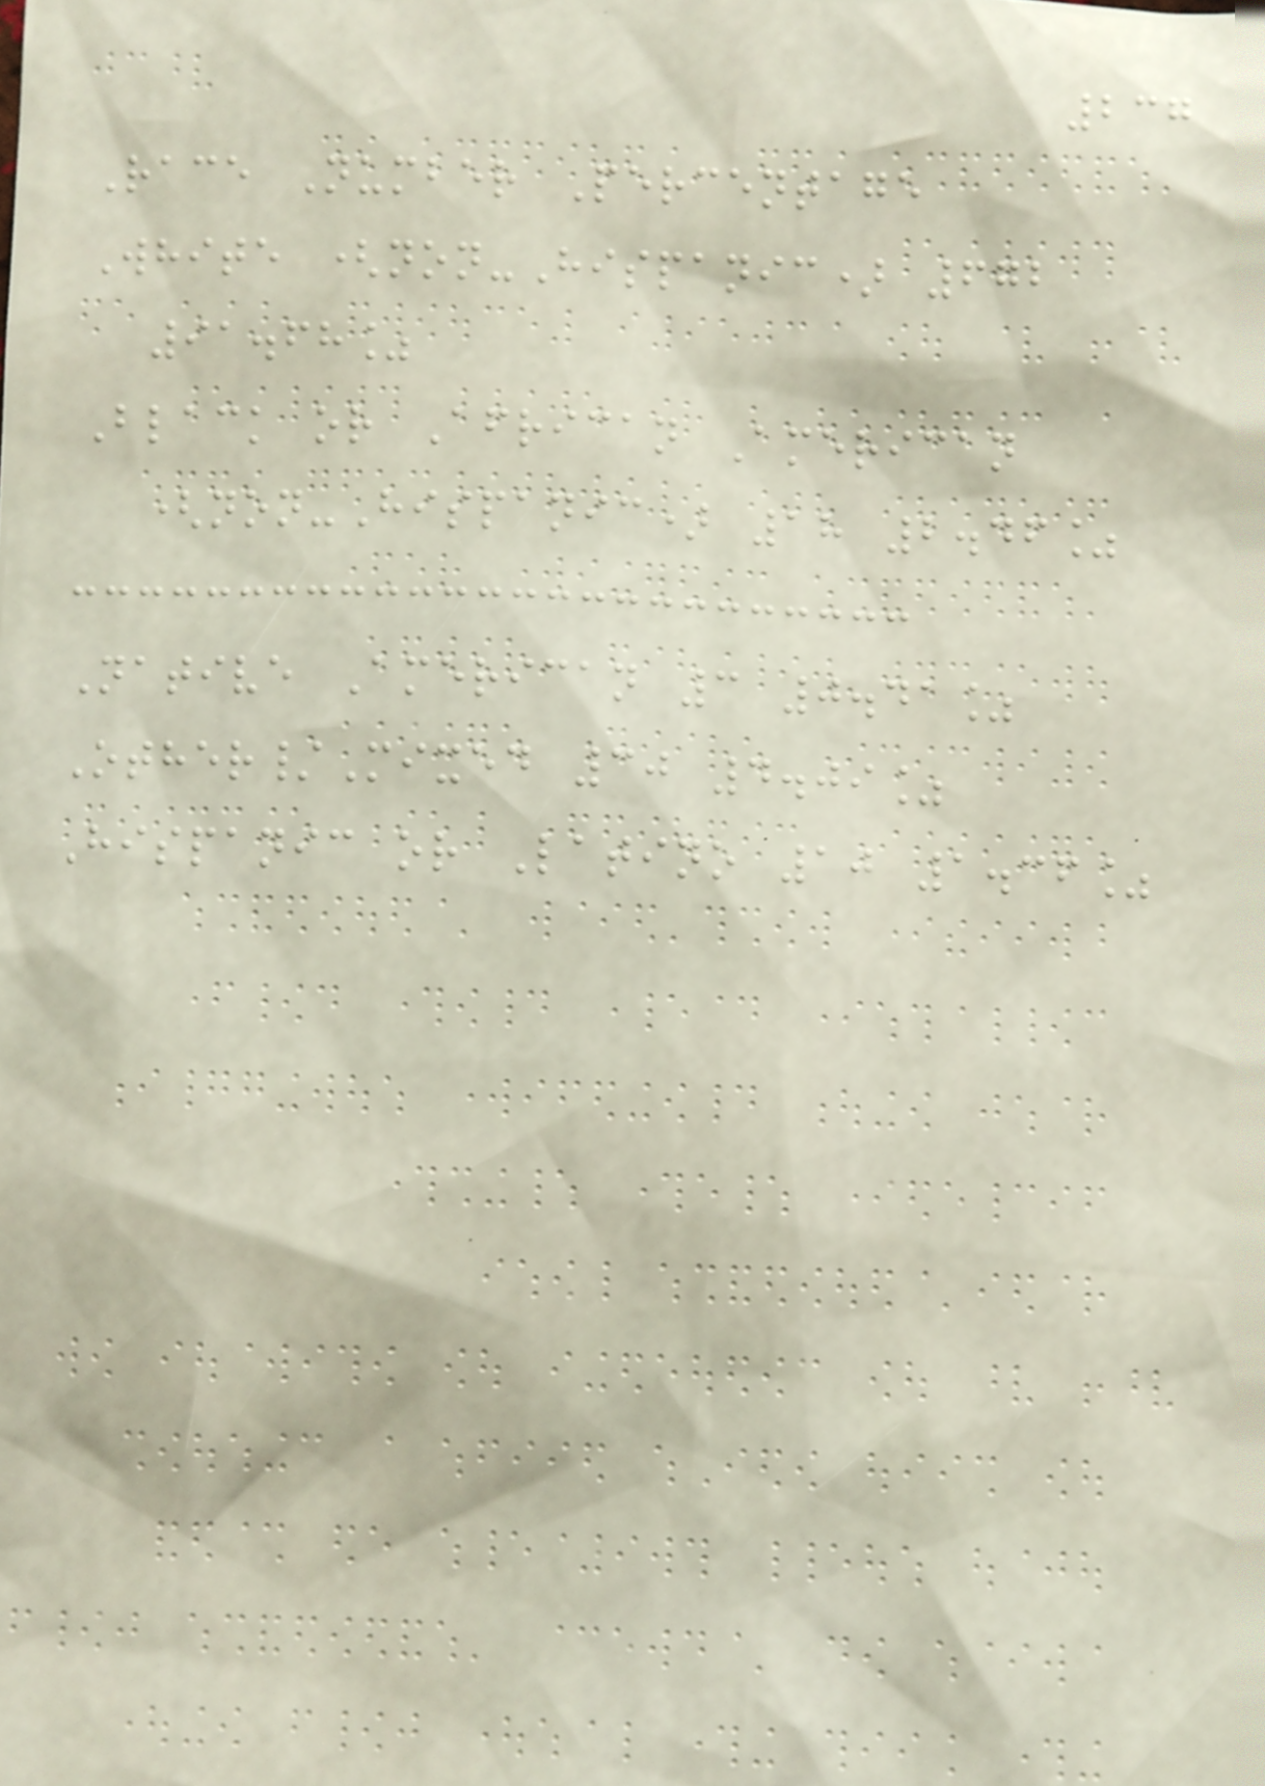237
Race Number Percentage
White (non-Hispanic) 672
91.68%
Black or African American
(non-Hispanic) 18 2.46%
Native American 3 0.41%
Other/Mixed 30 4.09%
Hispanic or Latino 10 1.36%
